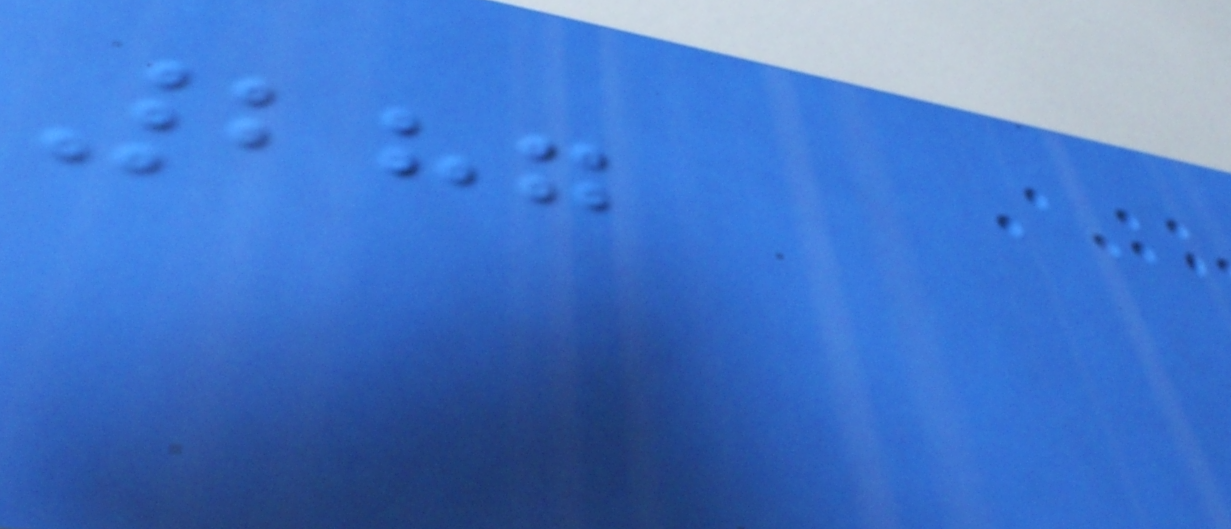287
